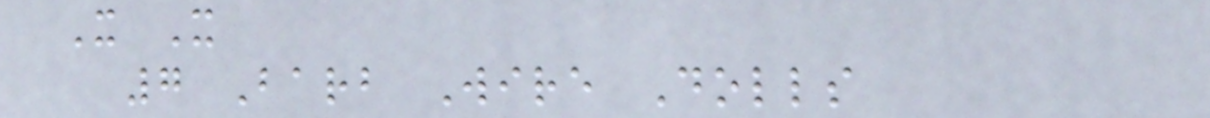X X
7 Barb Wire Dolls
